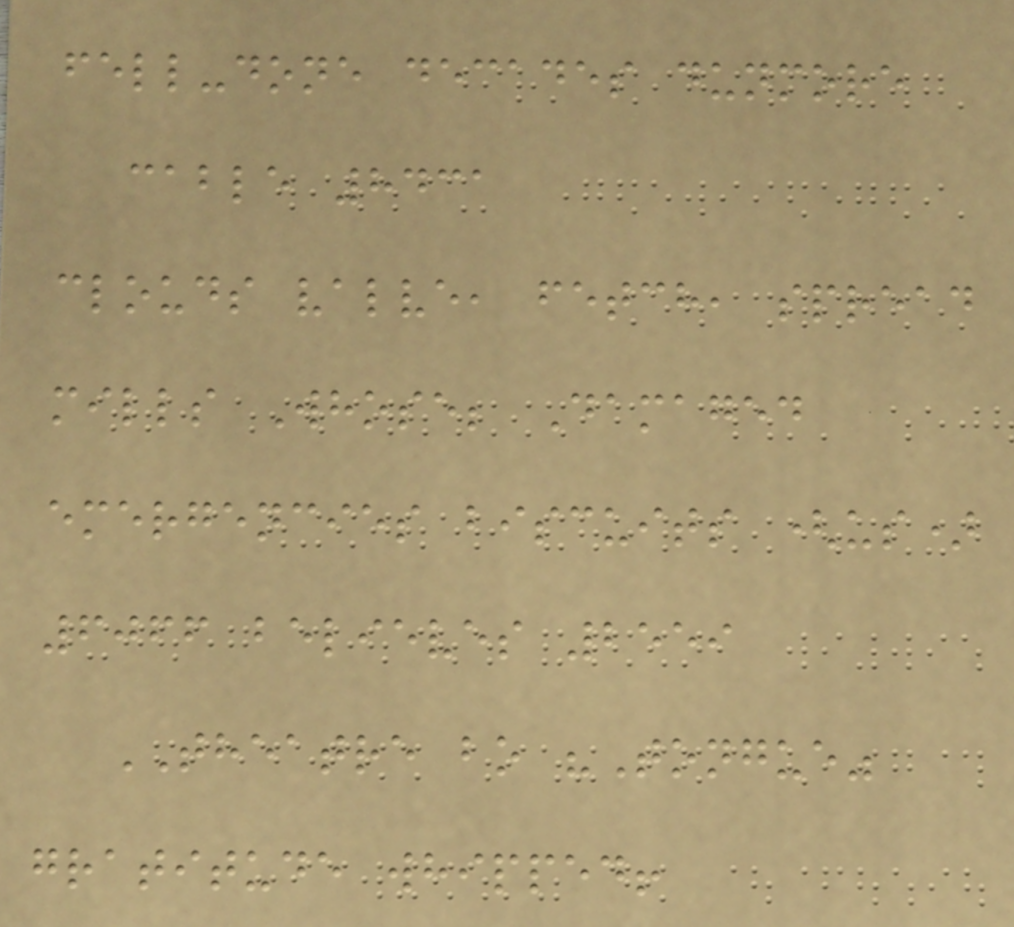fell-done decades dunmore
cable 8431
clouds valve, fetch, spread
mills Whose; Damaged
emergencies biscuits (us)
6066 believes 2559
THEATRE bo "Tongue"
gratitude whipped!
